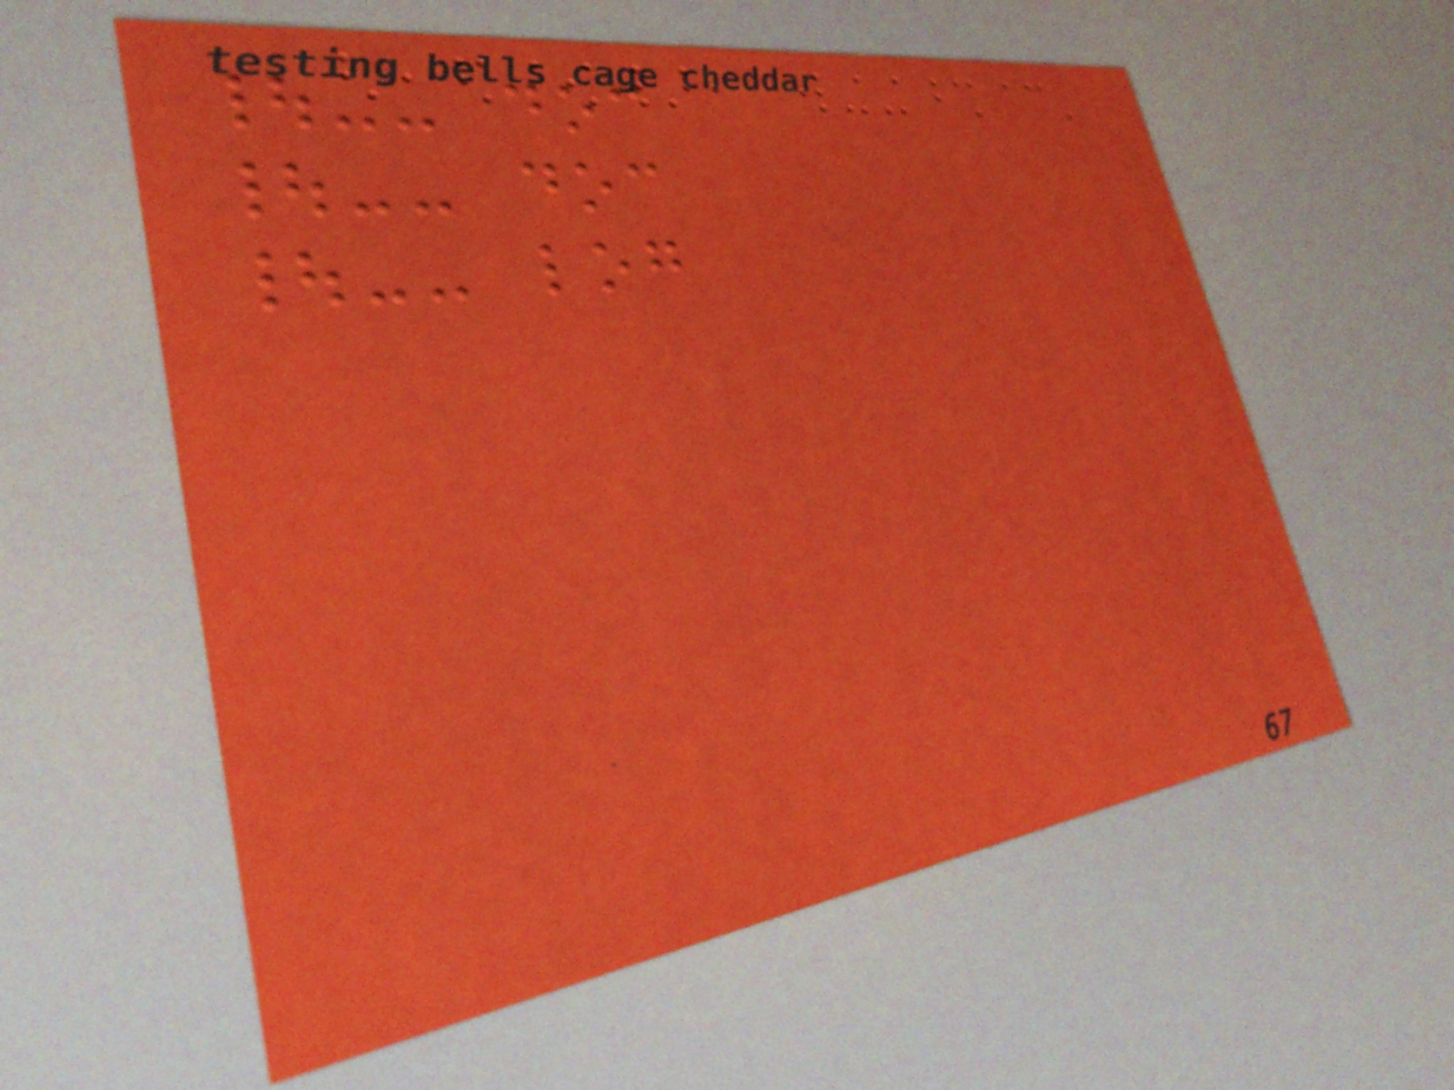|-- doc
|-- doc
|-- log
